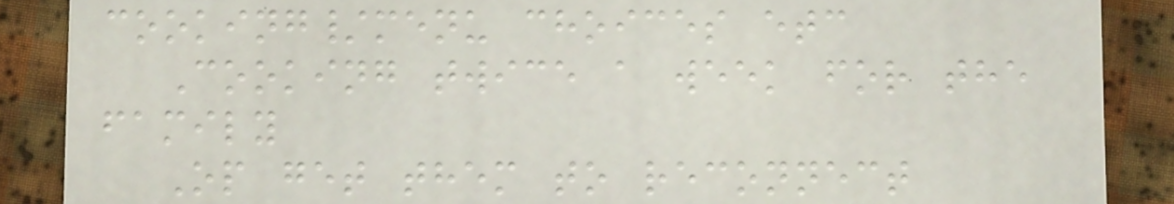cooking/menu choices etc
Cooking twice a week for the
family
Op get them to reconnect
